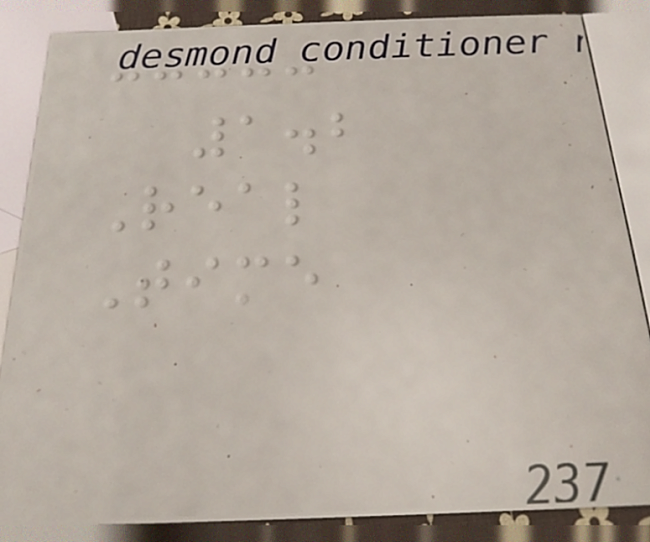1.2
Real
Time
